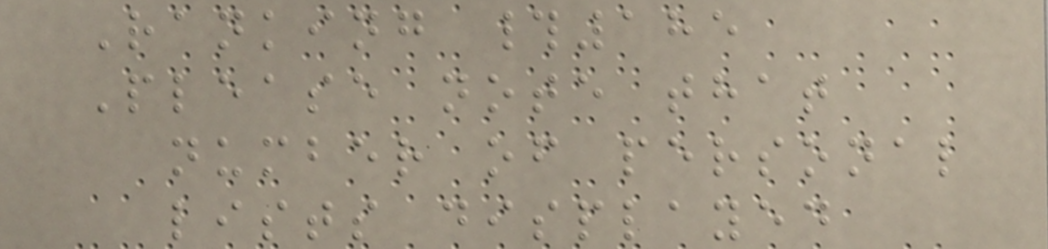Ranking #185
Please note that
number of personal
lists displayed
